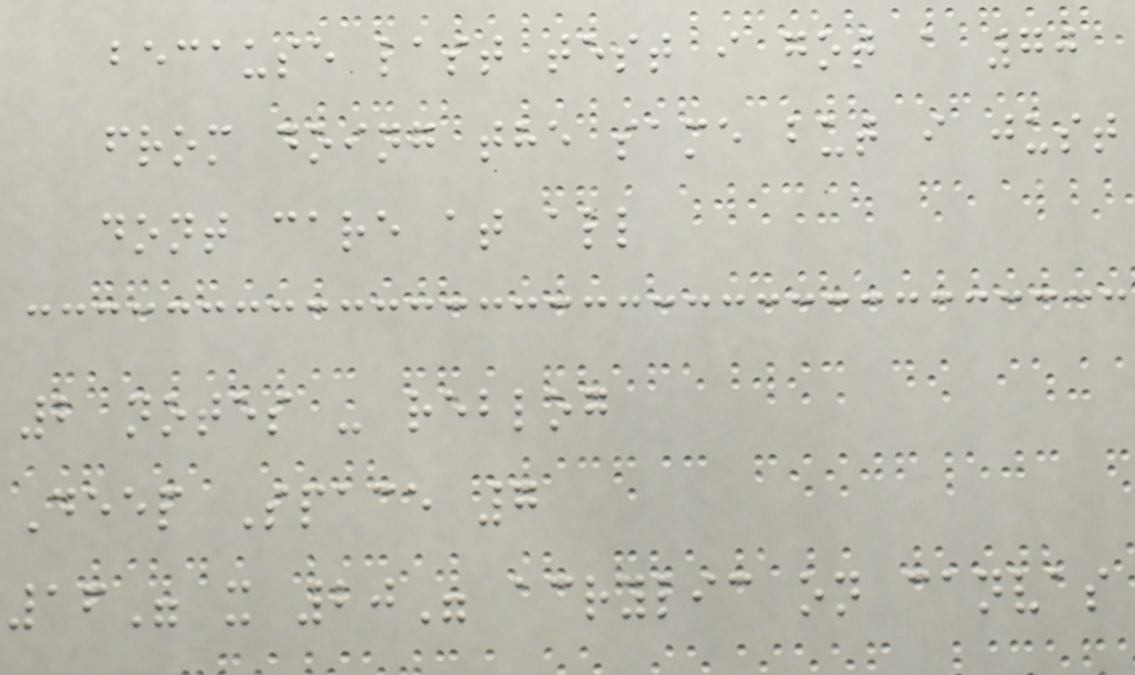because last test i got a 70
from doing the same but i just
dont care at all
2 notes - reblog
Deep Space 7
16" x 20" acrylic on canvas
